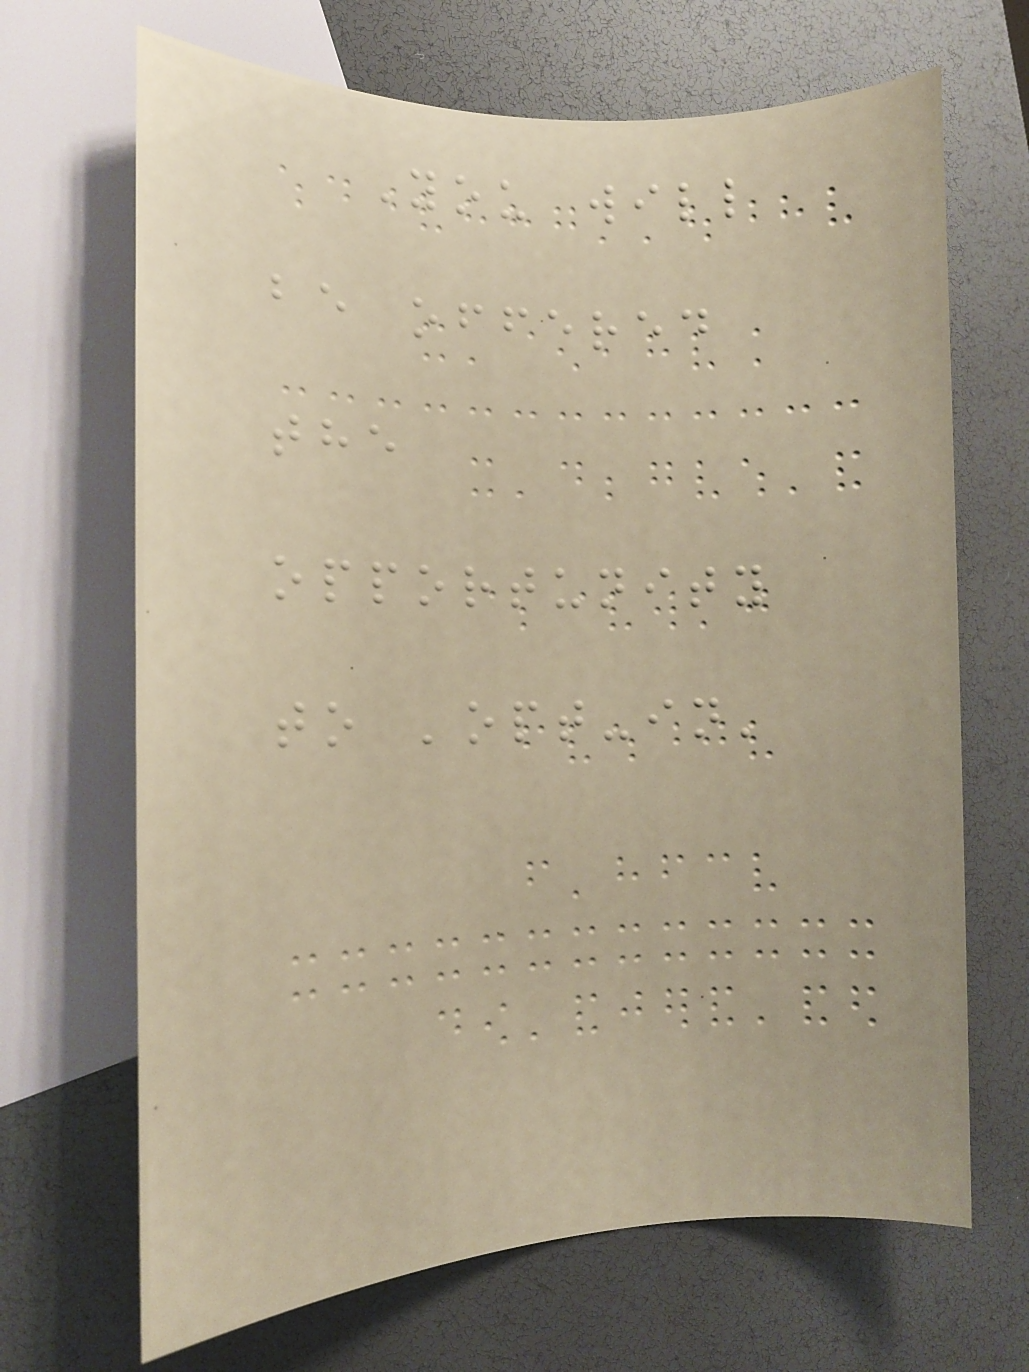You will
be offered
the
opportunity
to 'opt-in'
